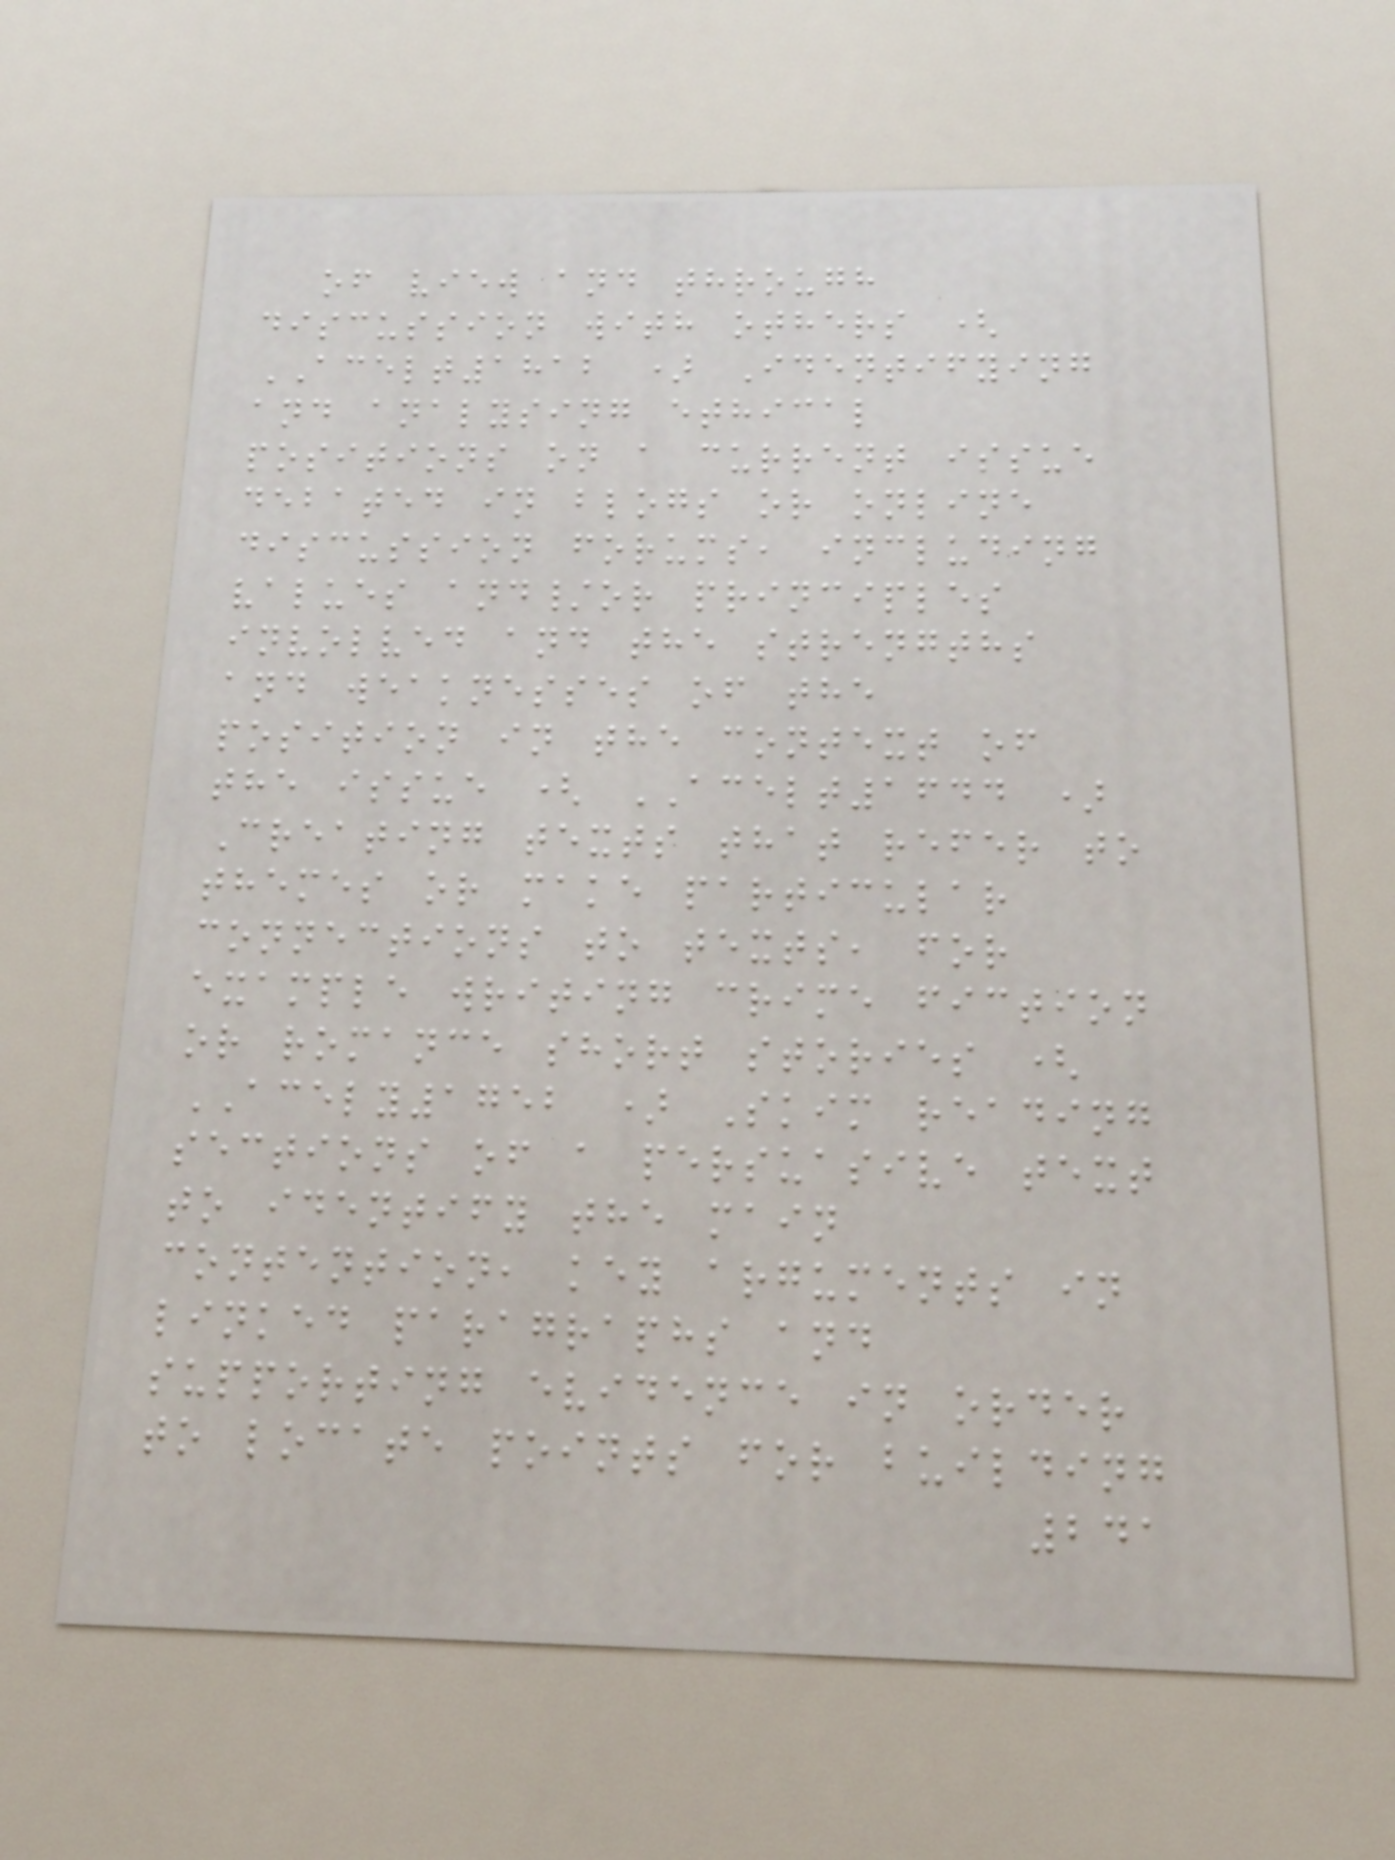of view and through
discussion with others (
ACELT1812 ) Identifying
and analysing ethical
positions on a current issue
debated in blogs or online
discussion forums, including
values and/or principles
involved and the strengths
and weaknesses of the
position in the context of
the issue ( ACELT1644 )
Creating texts that refer to
themes or make particular
connections to texts, for
example writing crime fiction
or romance short stories (
ACELY1752 ) Skim reading
sections of a persuasive text
to identify the main
contention, key arguments in
linked paragraphs and
supporting evidence in order
to locate points for building
241
